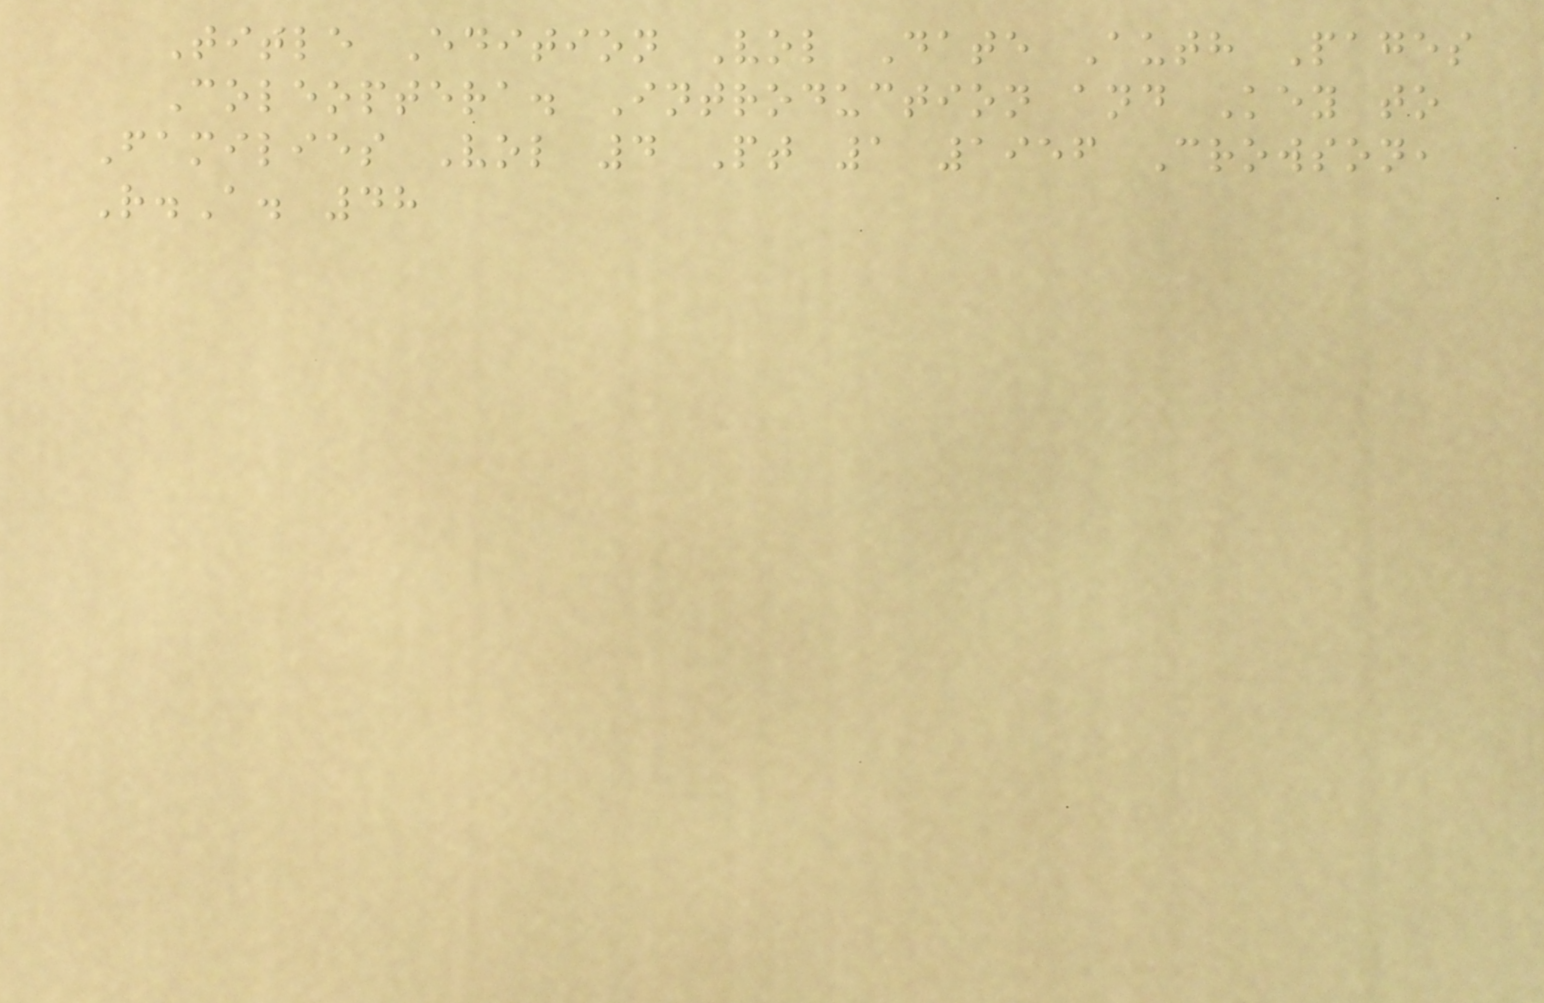Title Edition Vol Date Auth Pages
Coleoptera. Introduction and Key to
Families Vol 4 Pt 1 1956 Crowson,
R.A. 48
